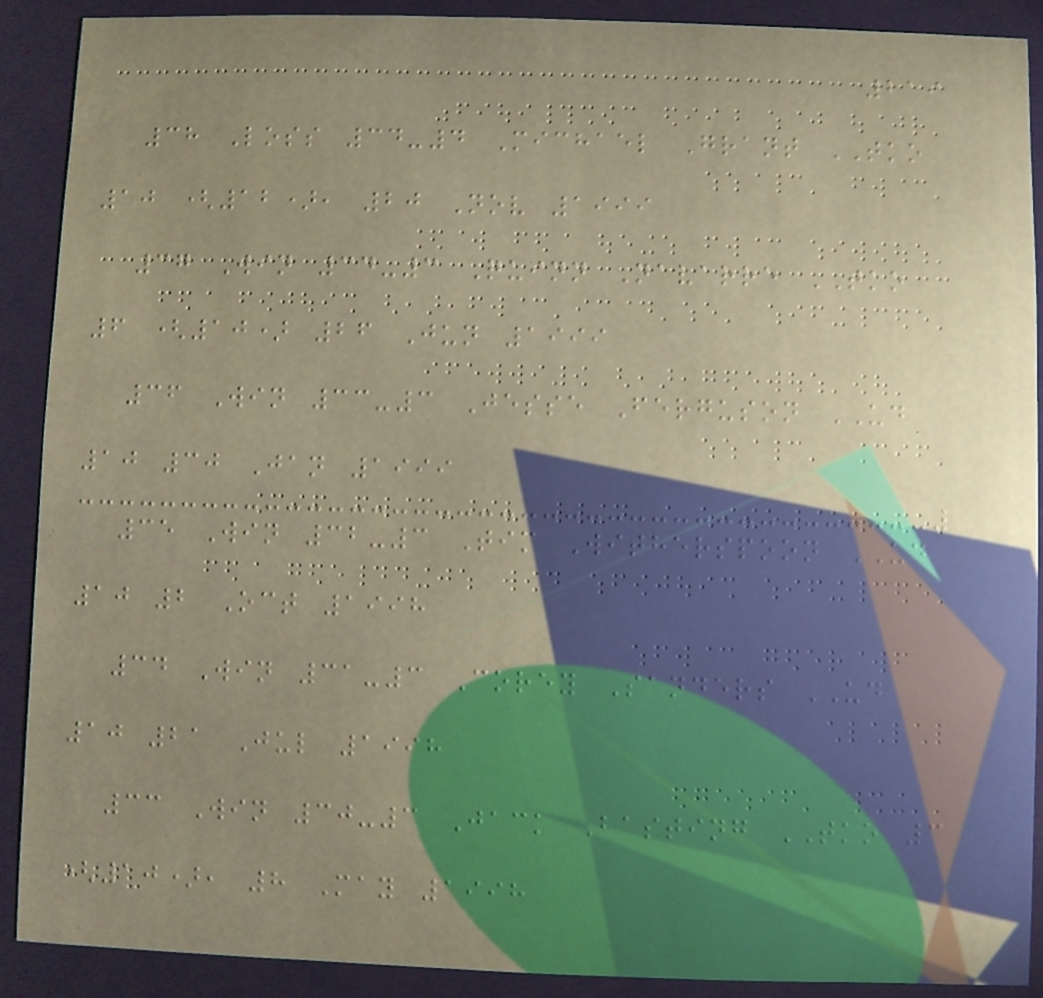219
38 Loss 34-4 Michael Grant TKO
10 (12), 20 Nov 1999
37 Win 34-3 Quinn Navarre TKO
6 (10) 26 Jun 1999
36 Win 33-3 Jesse Ferguson UD
10 30 Jan 1999
35 Win 32-3 Tim Witherspoon UD
10 2 Oct 1998
34 Win 31-3 Corey Sanders UD
10 21 Jul 1998
33 Win 30-3 Jack Basting TKO 3
(10), 8 May 1998
